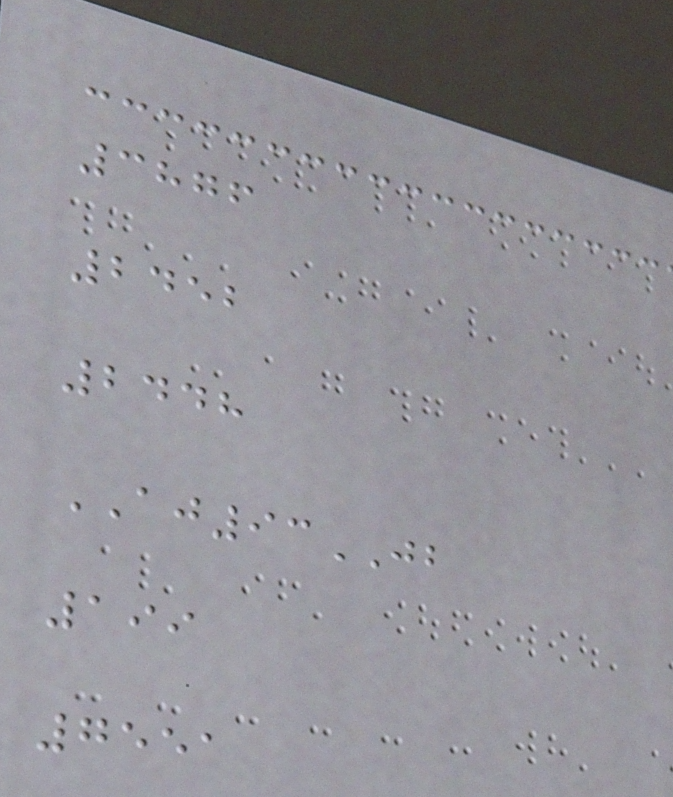3876
2452
2448
AJ93JB
199
7551
